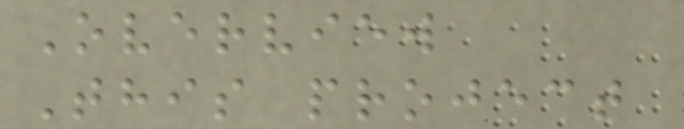Overview
This project
